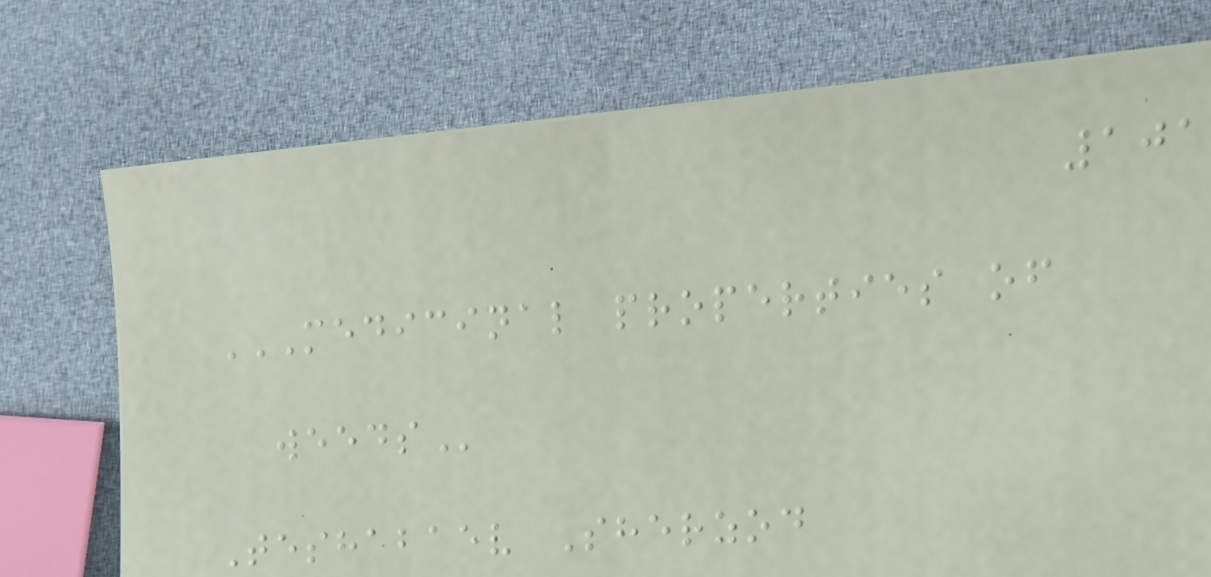101
MEDICINAL PROPERTIES OF
WEEDS
Teshabaev Sherzod
